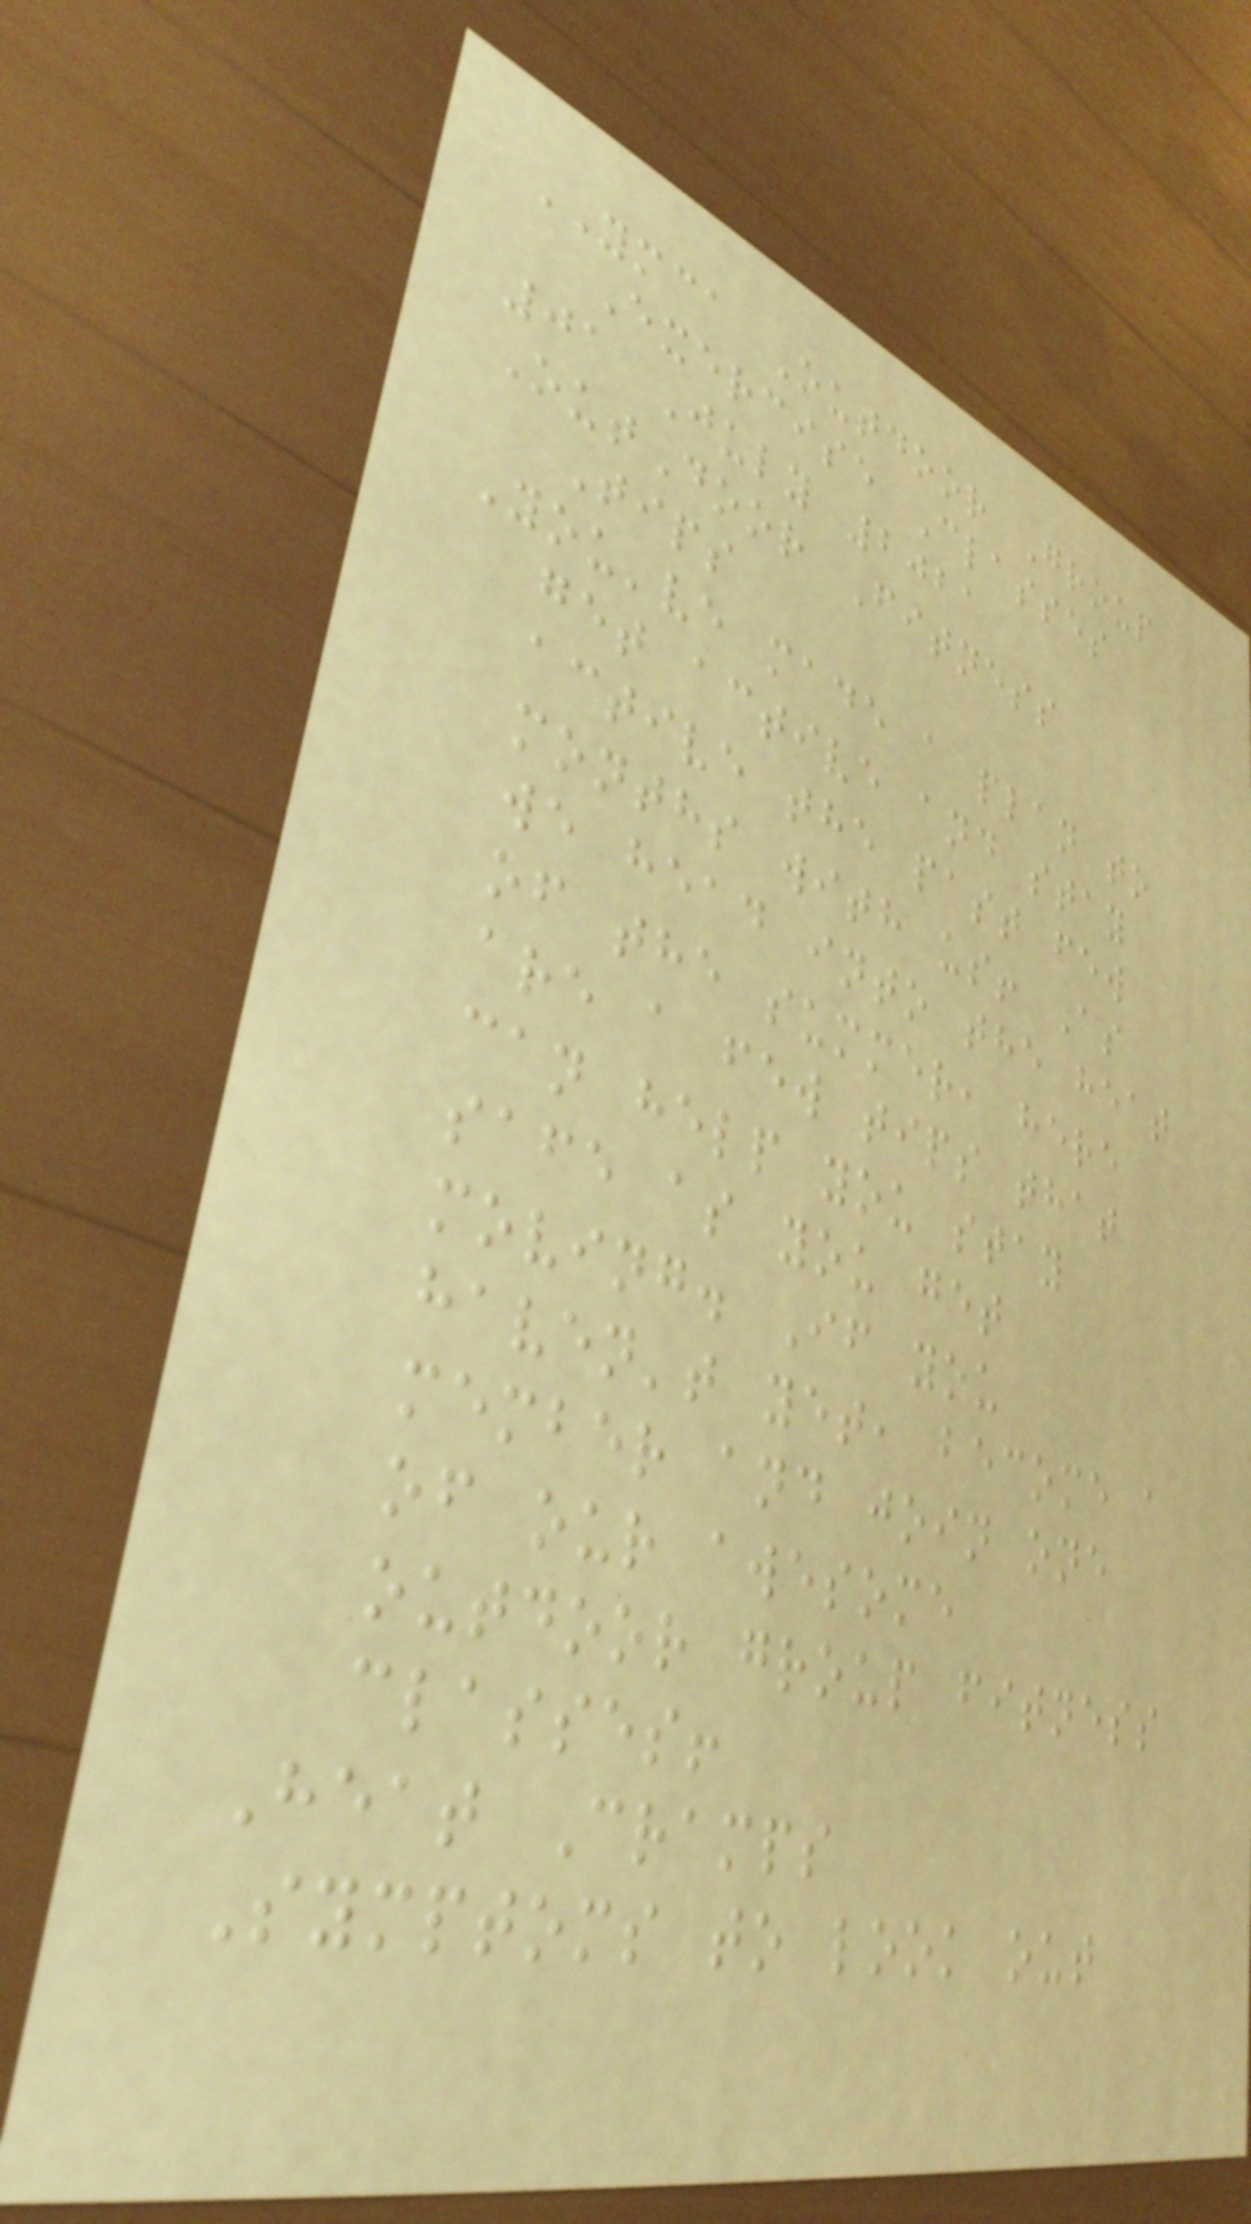YMCA Outdoor Group
Exercise Classes
01 July 2021
OutDoor Fitness
Tips
You've made a plan to
get active and stay
active the past few
months with us! As
we head into the heat
of the summer, here
are a few tips that
can help you stay
safe as you get
moving. If you
haven't yet, become a
member and join one
of our awesome
outdoor group fitness
classes!
Heat Cramps
Symptoms to look out
